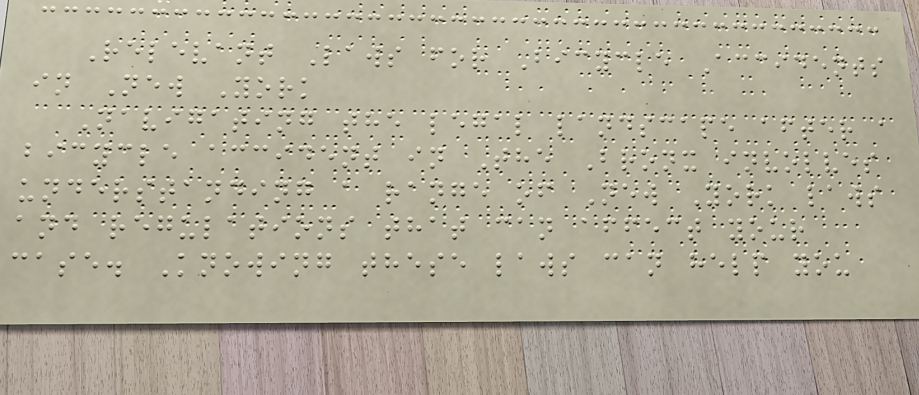Relevant Laws for Bicycle Accidents
in New York
Navigating the legal landscape after a
bicycle accident in The Bronx involves
understanding a range of New York laws
and regulations that can affect your
case. Knowing these laws can help you
